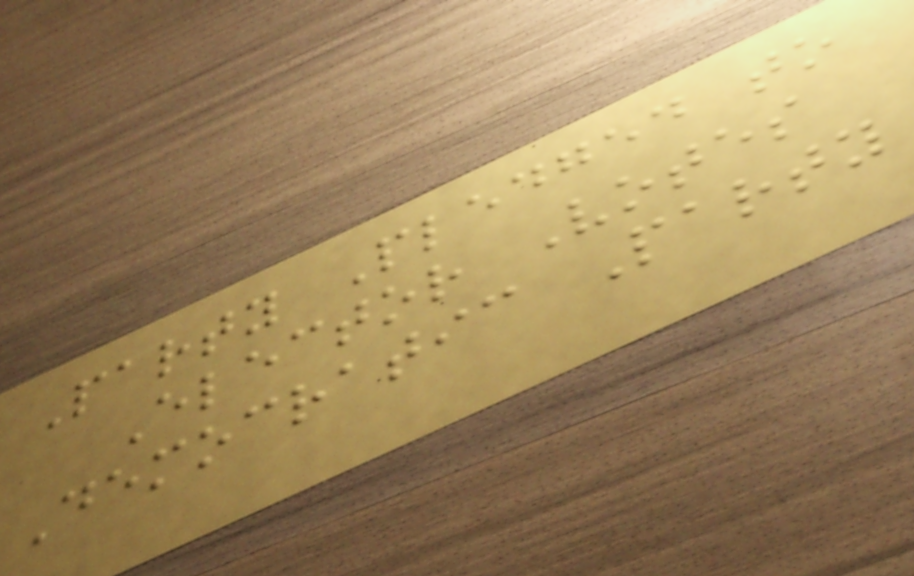Party Pledged to
Elector Votes
Democratic Party
